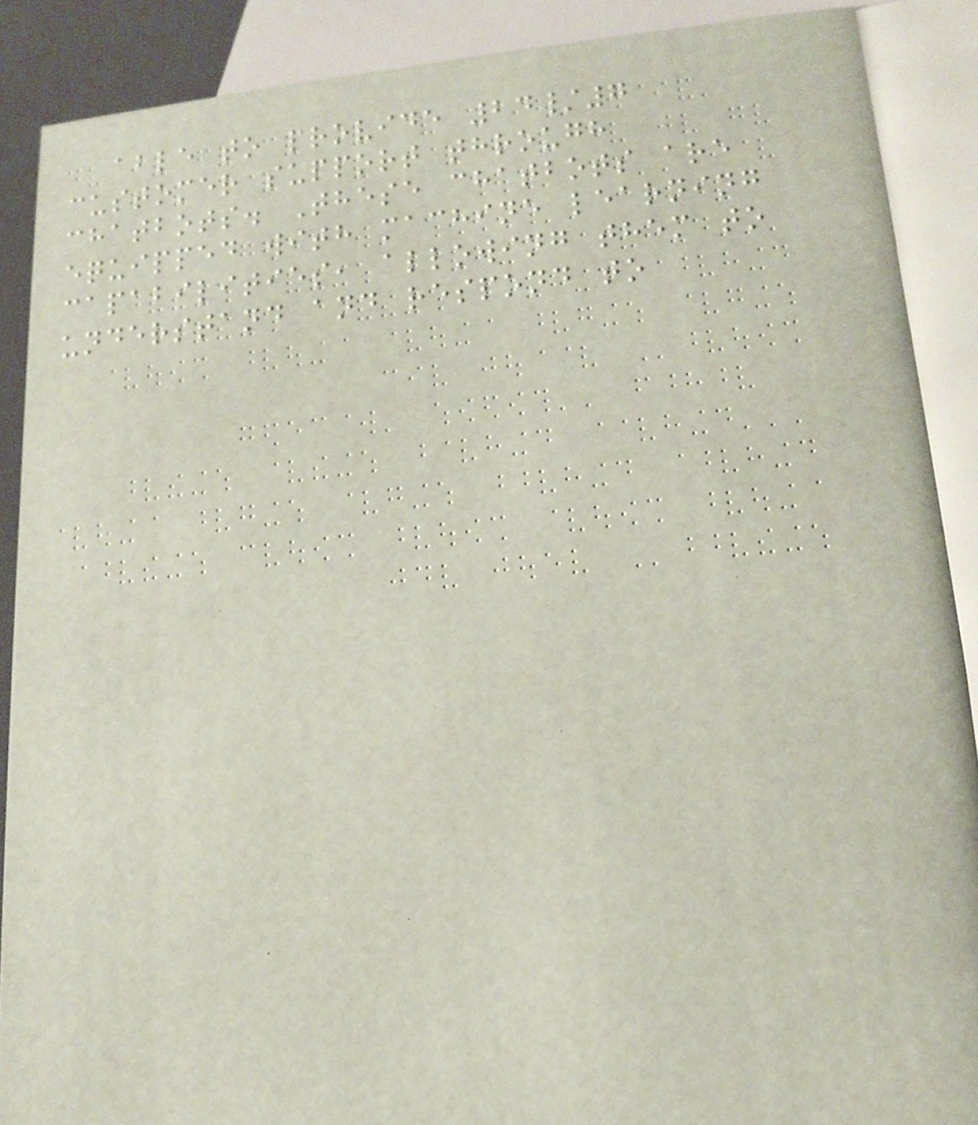able to provide 24/7
customer support through
chatbots. These chatbots are
equipped with machine learning
capabilities, allowing them to
understand and respond to
